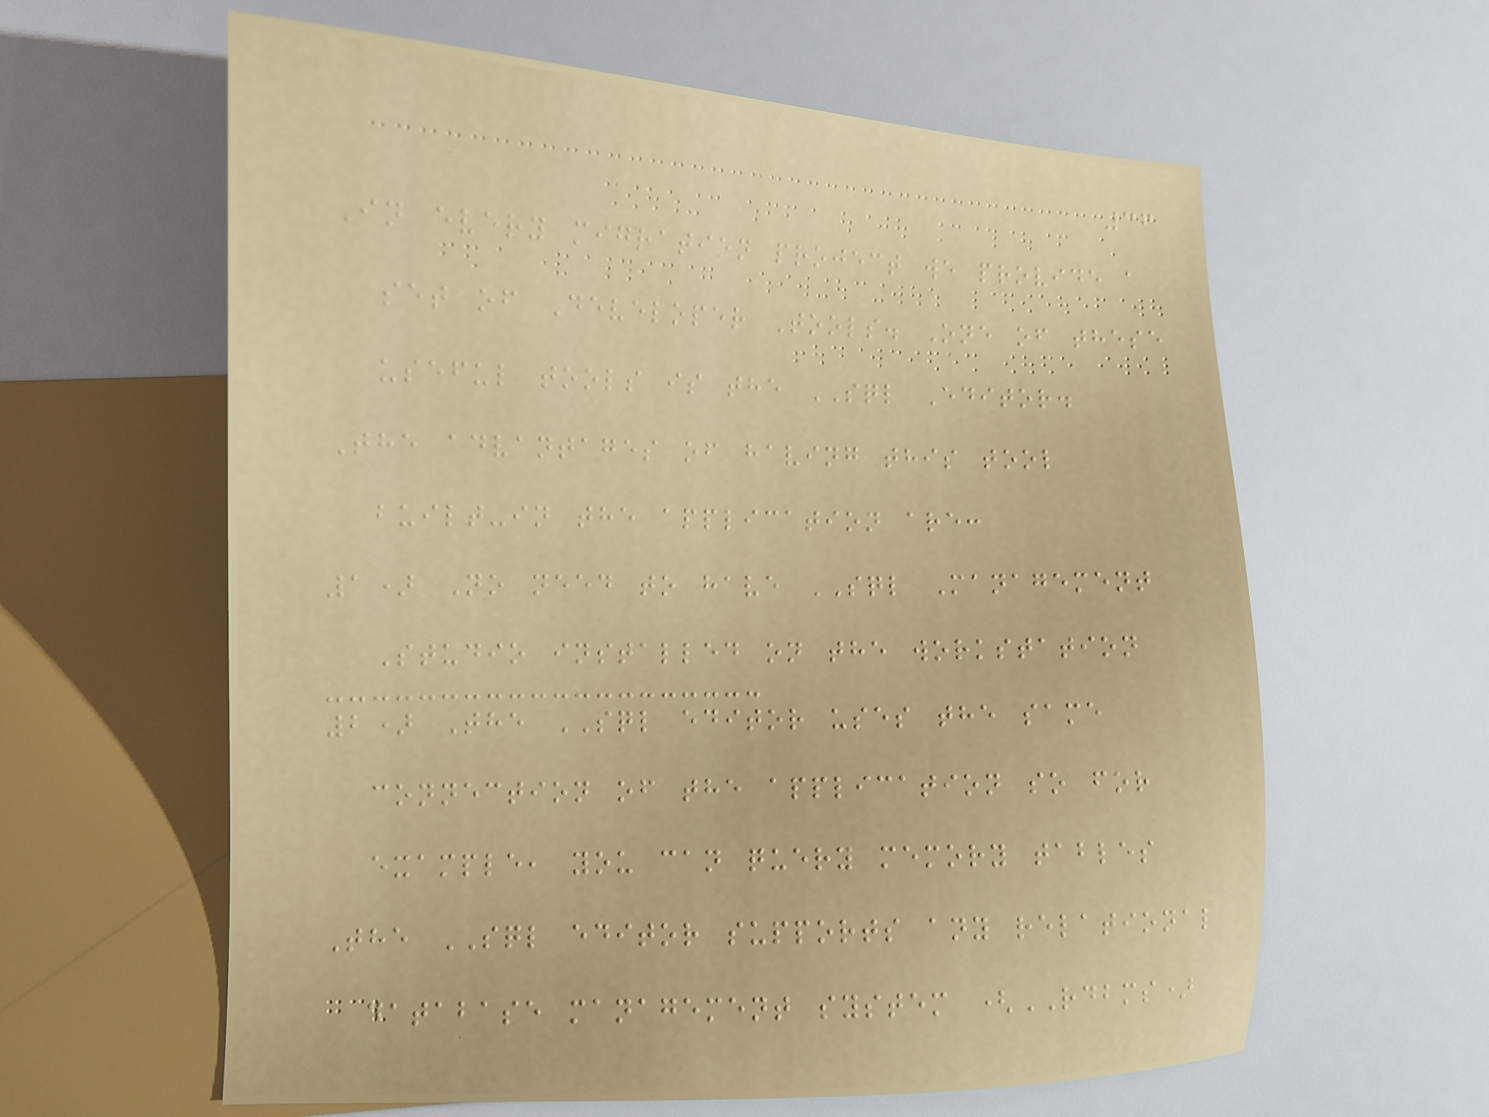36
In every migration project we provide a
set of Developer Tools. One of these
useful tools is the SQL Editor.
The advantages of having this tool
built-in the application are:
1) No need to have SQL Management
Studio installed on the workstation
2) The SQL editor uses the same
connection of the application so for
example, you can query memory tables
The SQL editor supports any relational
database management system (RDBMS)
